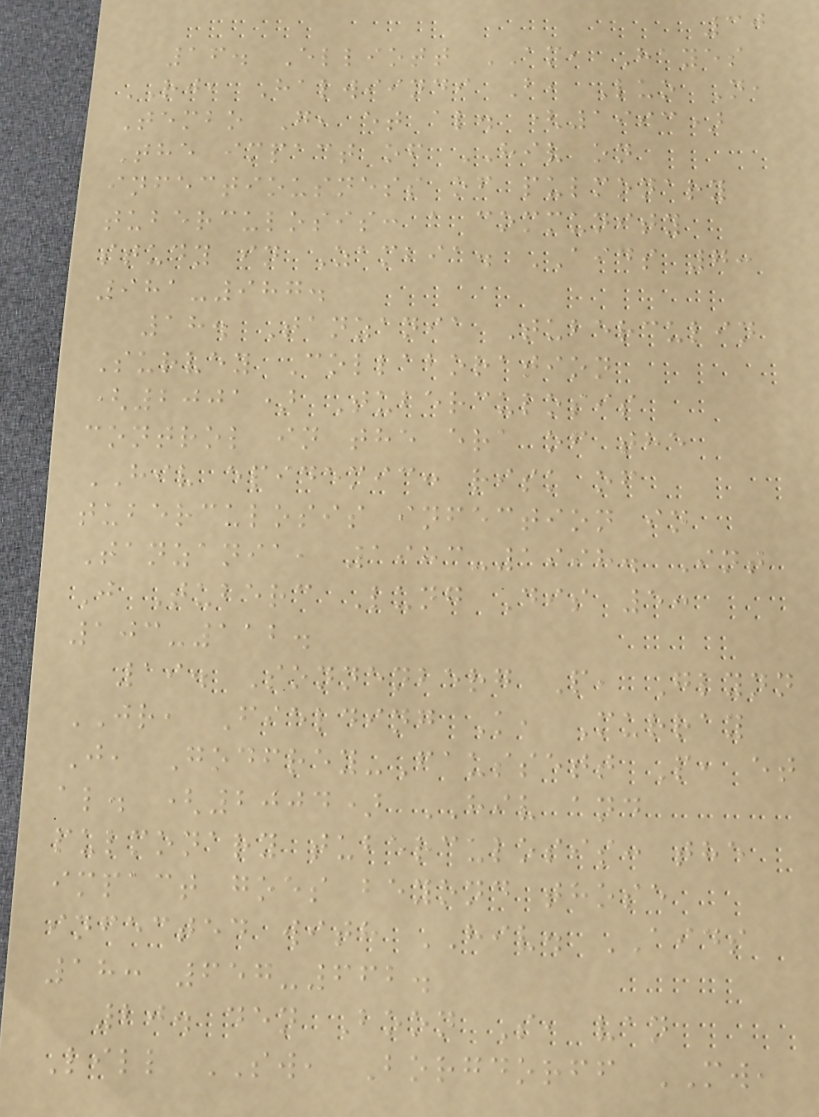30
16. Elliott AM, Hayes
RJ, Halwiindi B, Luo N,
Tembo G, et al. (1993)
The impact of HIV on
infectiousness of pulmonary
tuberculosis: a community
study in Zambia. AIDS 7:
981-987.
18. Tanzania Tuberculin
Survey Collaboration
(2001) Tuberculosis
control in the era of the
HIV epidemic: risk of
tuberculosis infection in
Tanzania, 1983-1998. Int
J Tuberc Lung Dis 5:
103-112.
19. Sonnenberg P, Glynn
JR, Fielding K, Murray
J, Godfrey-Faussett P, et
al. (2004) HIV and
pulmonary tuberculosis: the
impact goes beyond those
infected with HIV. AIDS
18: 657-662.
20. den Boon S, van
Lill SW, Borgdorff MW,
